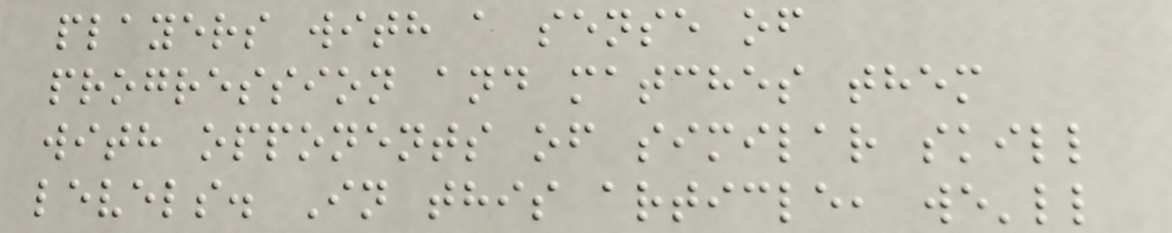players with a sense of
progression and matches them
with opponents of similar skill
levels. In this article, we'll
